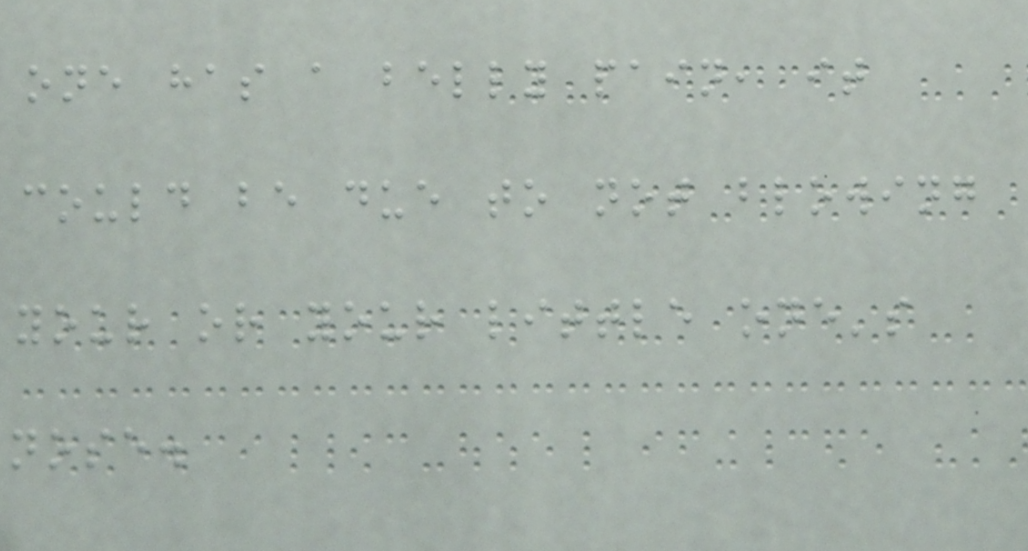one has a belly pain, it
could be due to not blowing
your or your little one's
nose.
